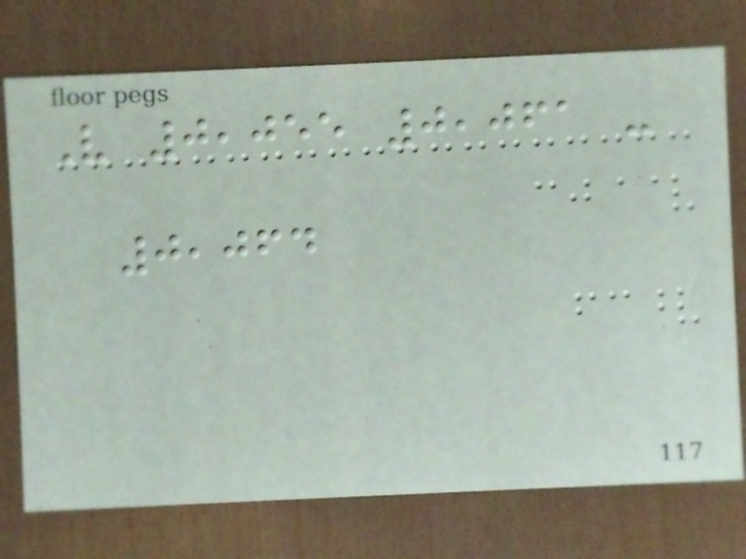V 0,055 0,061 -
0,064
